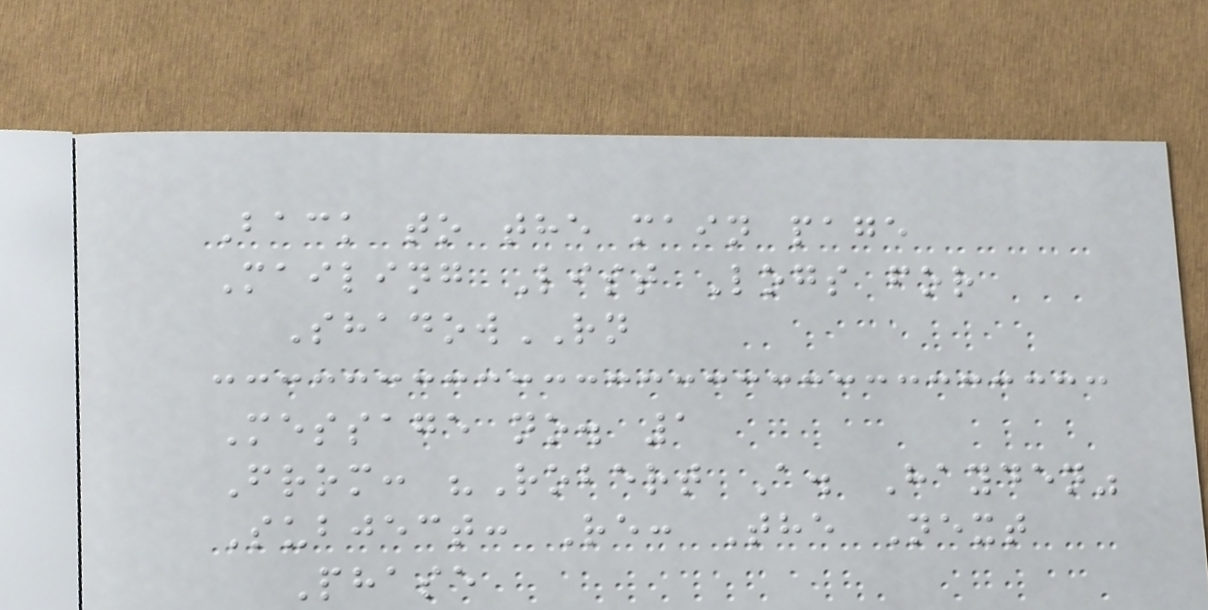Back to the main page
Mailing List Logs for
ShadowRN
Message no. 1
From: "Robert A. Hayden"
Subject: Re: The Next
Phase
